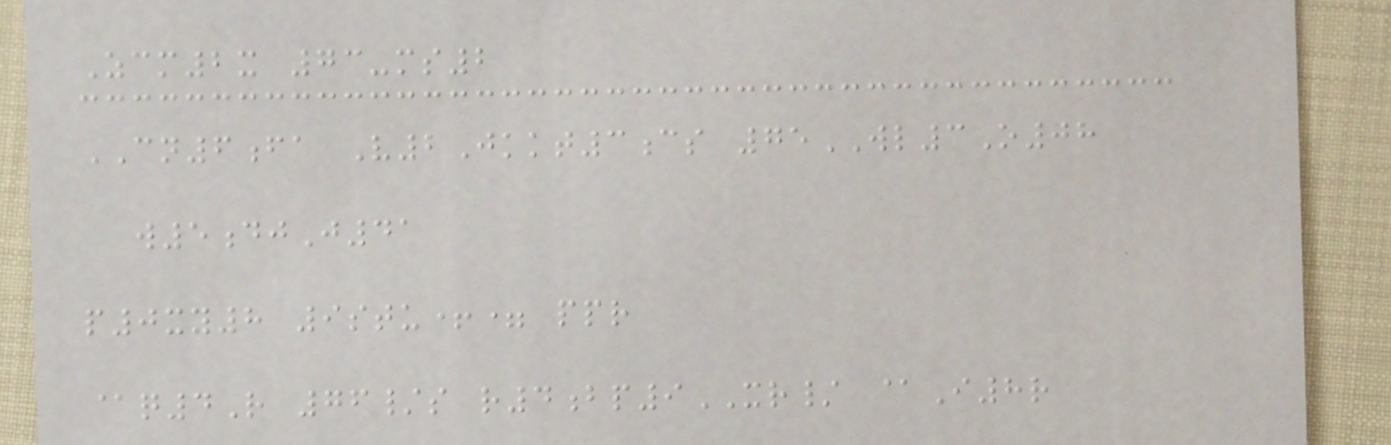Zcm2x 73-ms2
CN6fa V2Jkkt3cs 75WL3O08
w5djJ41
p0xy8 9stu+= ppr
@q4R 76/s r4bp9XR/ @I8r
